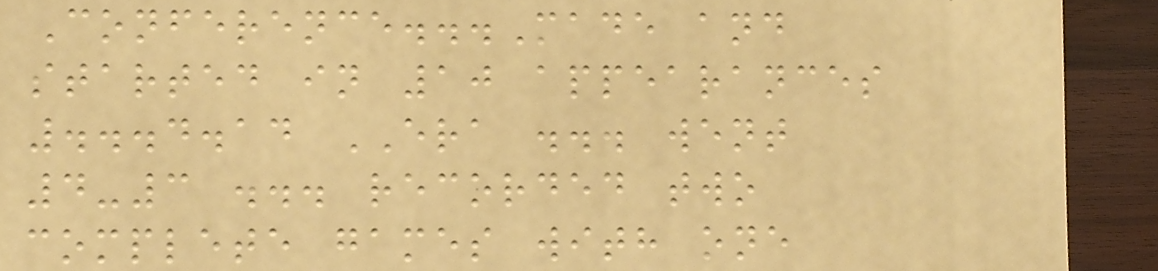Conference...Made and
started in 10 appearances
...4.14 ERA ... went
4-3 ... recorded two
complete games with one
